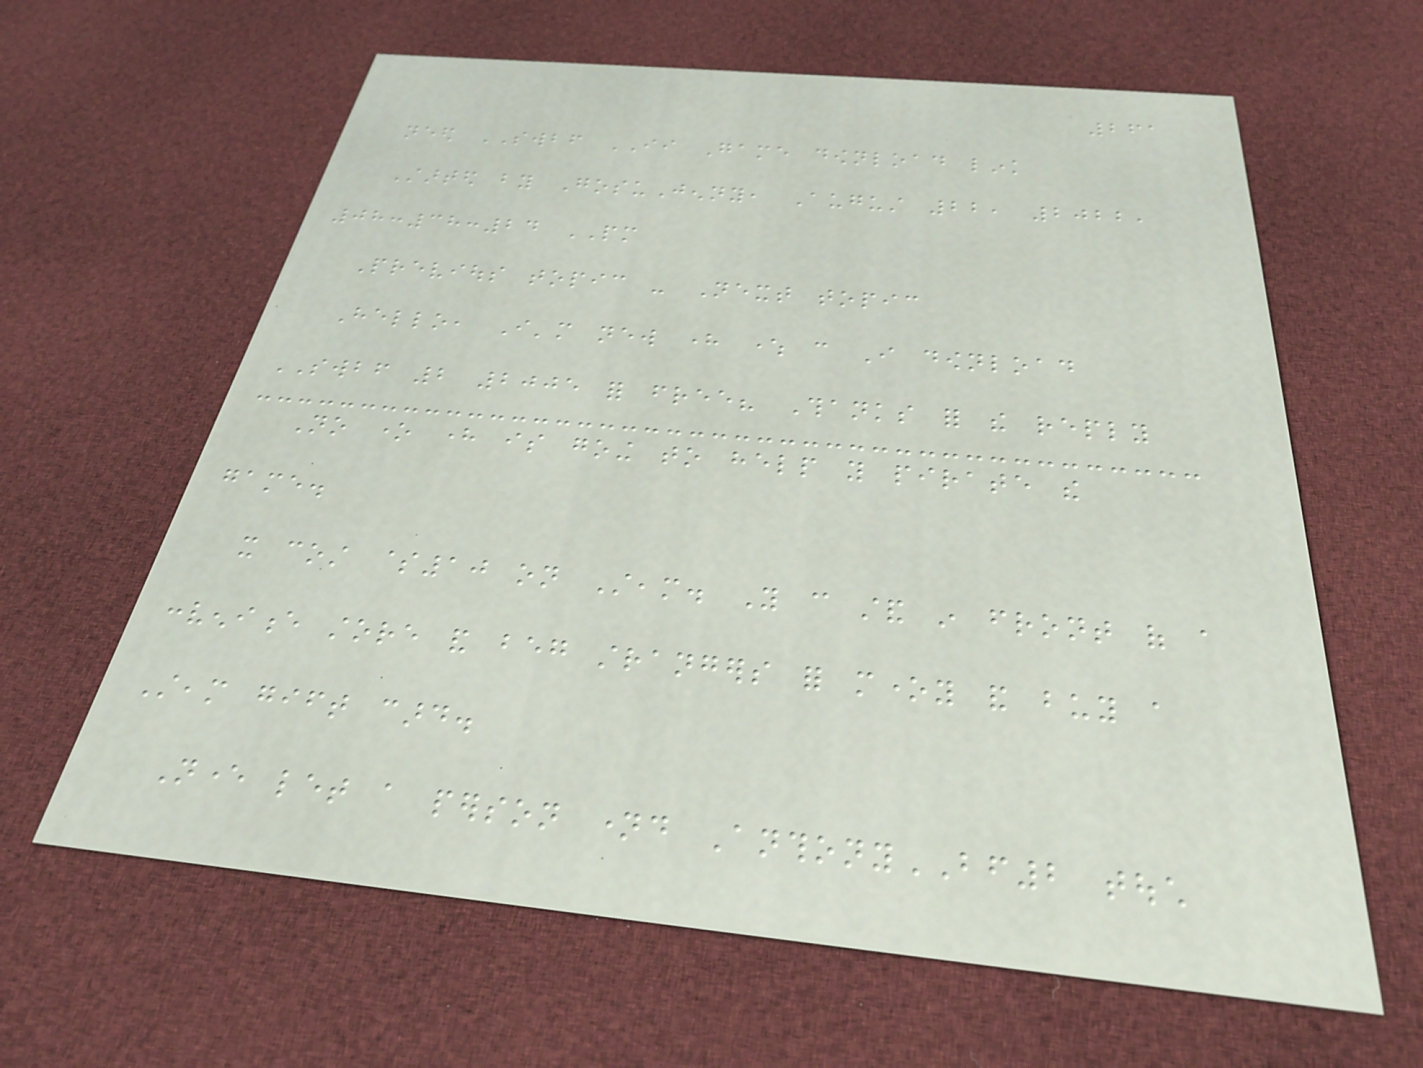261
need SWBF II Game download link
Started by GosuJenny, August 22, 2022,
08:38:24 PM
Previous topic - Next topic
Hello, I'm new here where can I download
SWBF 2 2005 for free? Thanks for the reply
No one here is going to help you pirate the
game.
it cost $10 on Steam. You can stand in front of a
convenience store and beg strangers for money and buy a
Steam gift card.
Never let a person named AnthonyBF2 touch
